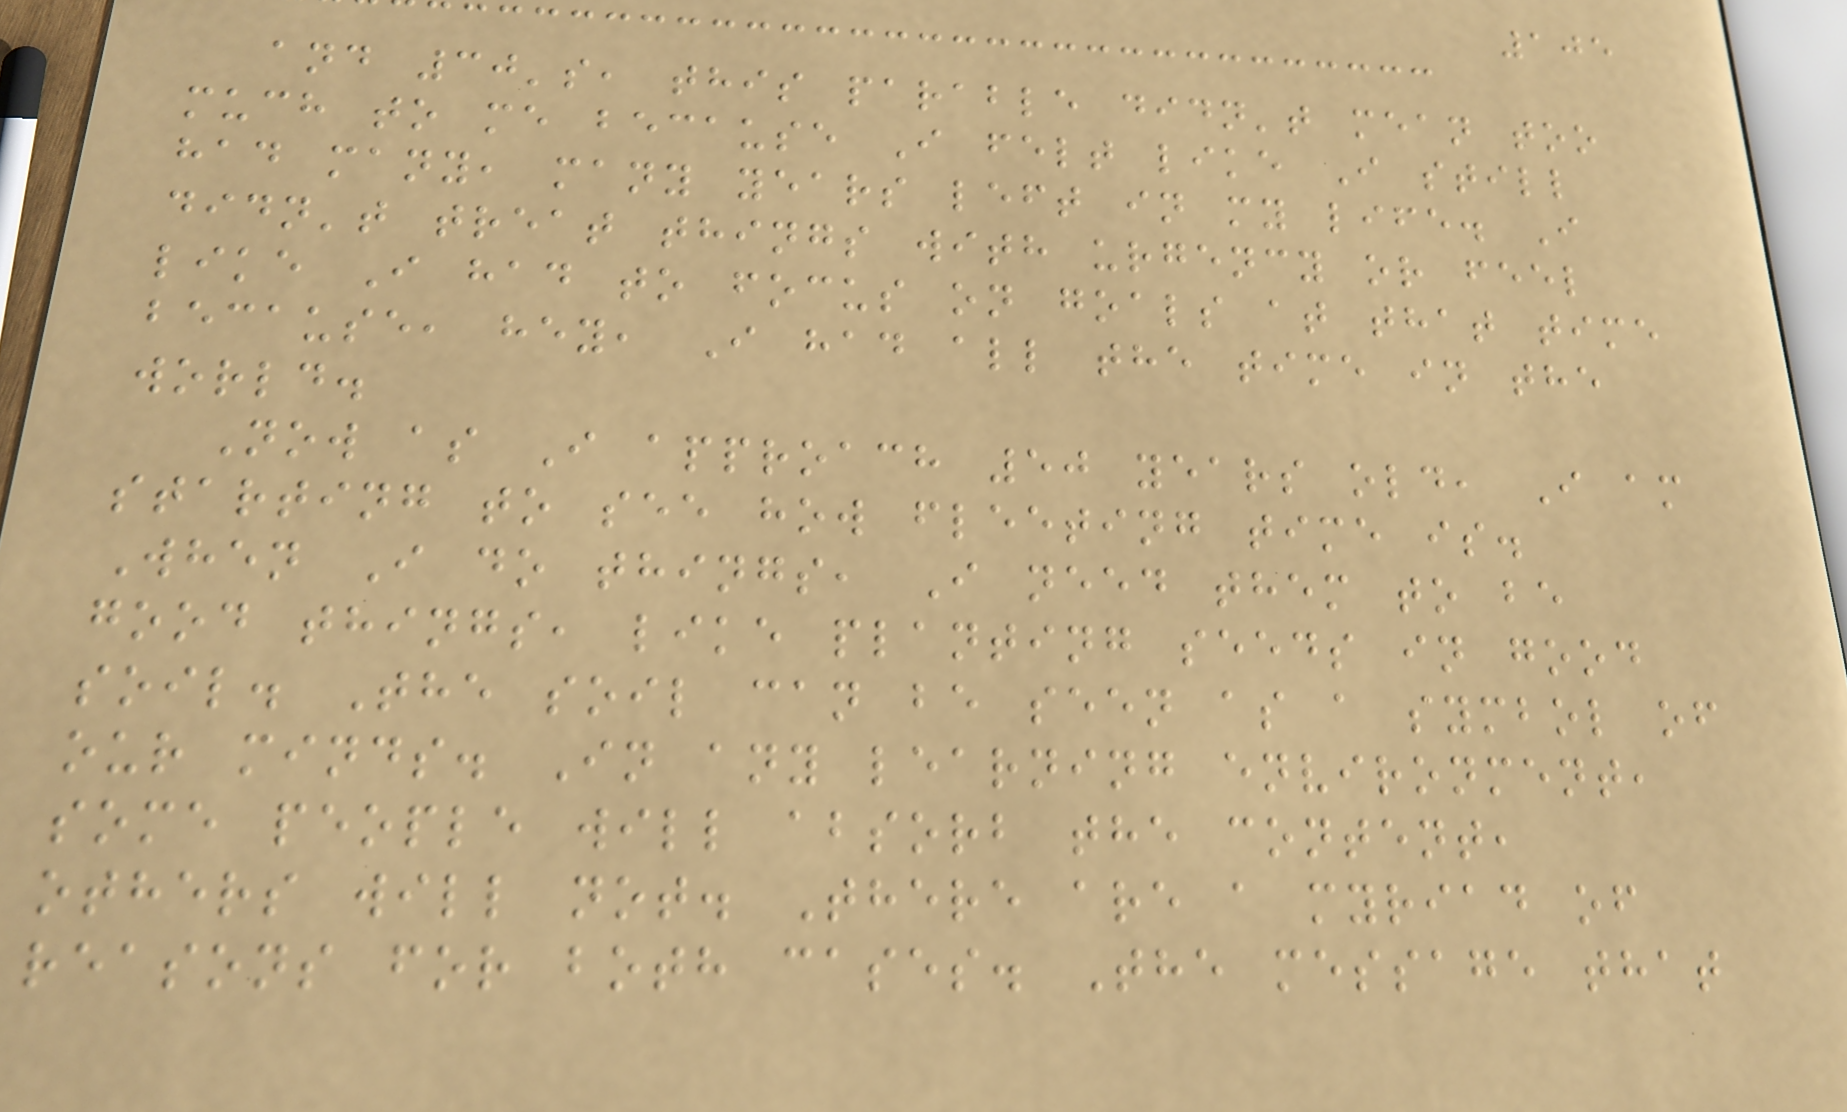105
and 30's, this parable didn't mean too
much to me because I felt like I still
had many, many years left in my life. I
didn't treat things with urgency or feel
like I had to focus on goals at that time
because, hey, I had all the time in the
world.
Now as I approach 50 years old, I am
starting to see how fleeting time is.
When I do things, I need them to be
good things, like planting seeds in good
soil. The soil can be seen as a symbol of
our minds. In any learning environment,
some people will absorb the content,
others will not. There are a myriad of
reasons for both cases. The message that
